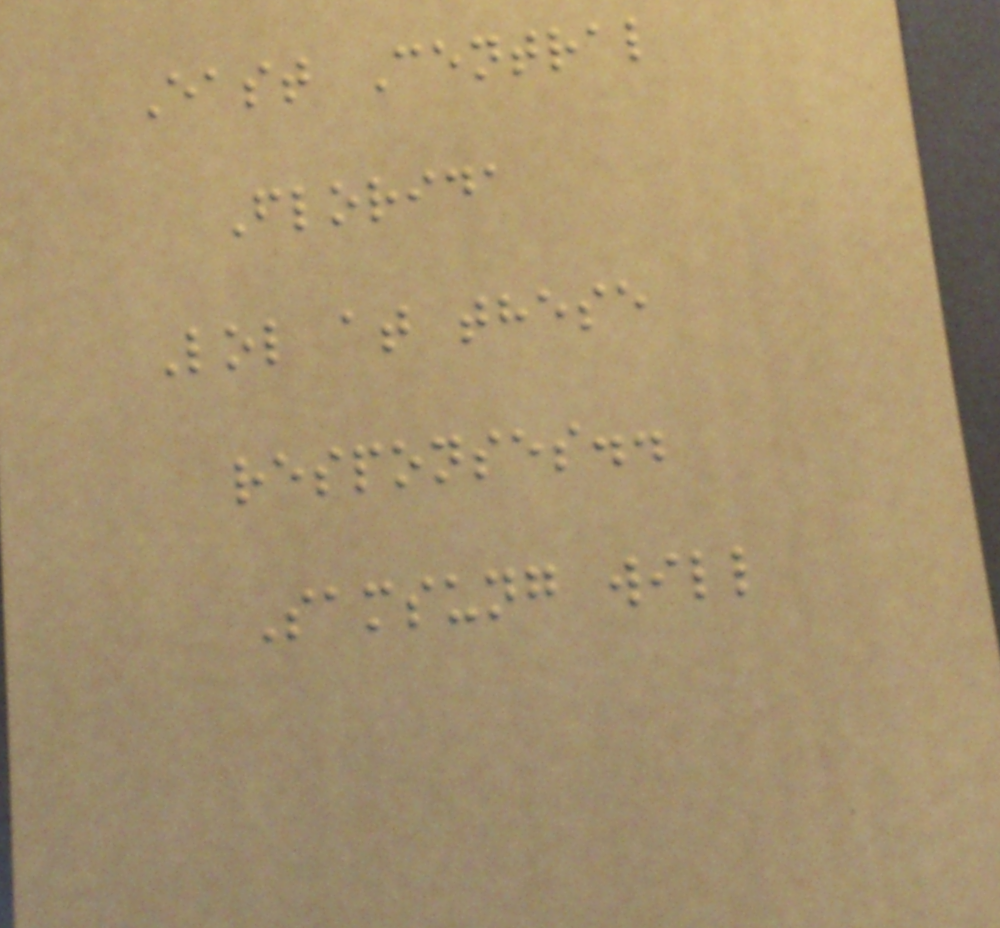East Central
Florida
Lol at these
responses..
Samsung will
